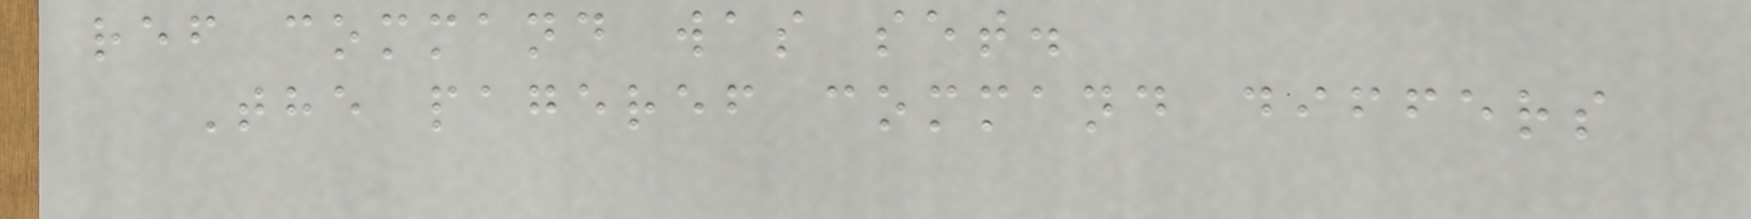ref command was set.
The pageref command differs
